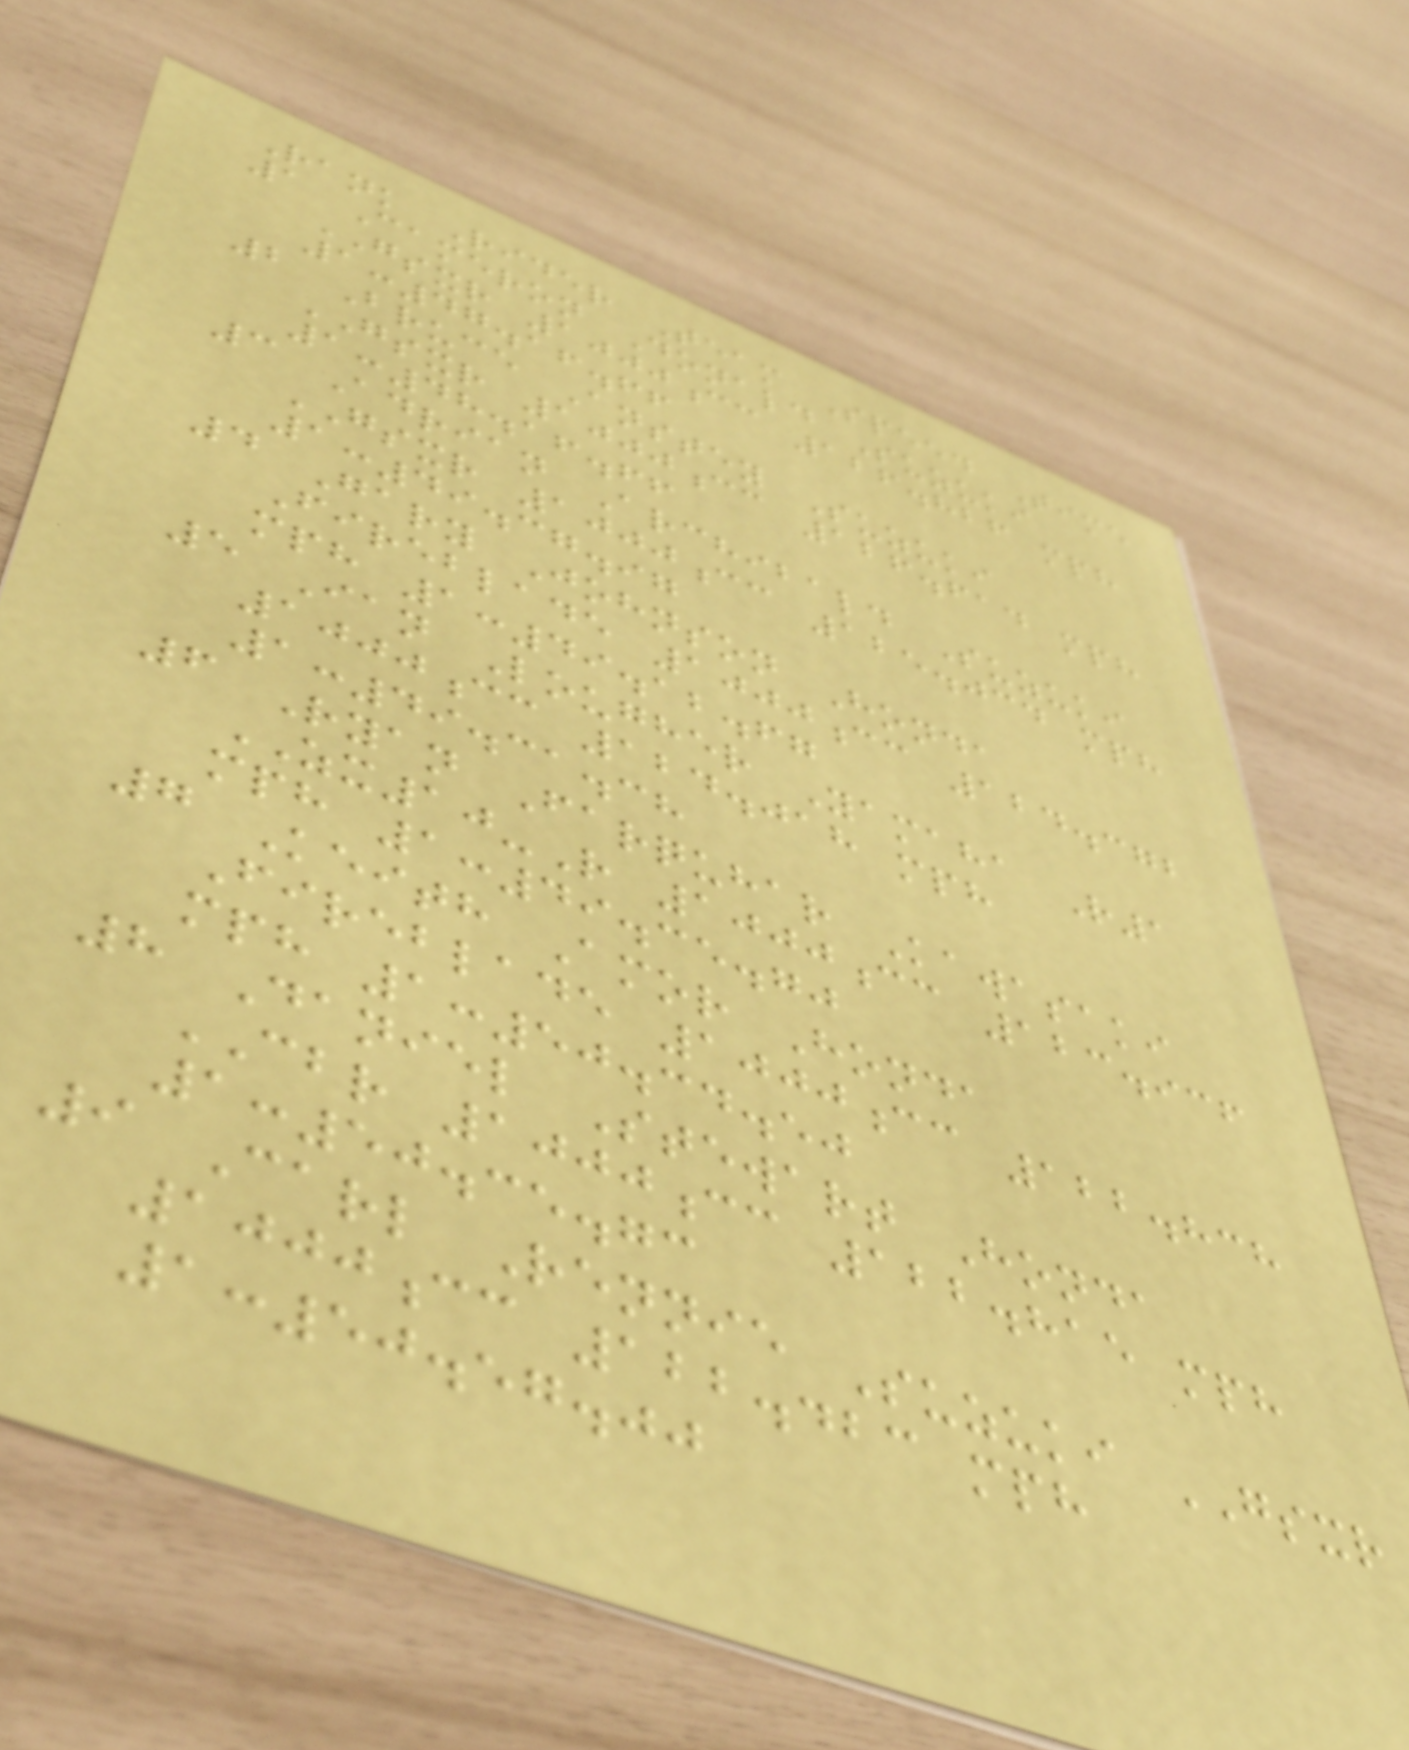Rank Rider Team Speed Time
1 Cameron Donald Suzuki
GSXR 1000cc 126.826 mph
1:47.16.66
2 Bruce Anstey Suzuki
GSXR 1000cc 126.614 mph
1:48.16.66
3 Adrian Archibald Suzuki
GSXR 1000cc 125.034 mph
1:49.37.97
4 Gary Johnson Honda
Fireblade 1000cc 124.372
mph 1:49.12.67
5 Ian Lougher Yamaha R1
1000cc 124.018 mph
1:49.31.38
6 Ryan Farquhar Kawasaki
ZX10-R 1000cc 123.936
mph 1:49.35.70
7 Keith Amor Honda
Fireblade 1000cc 122.838
mph 1:50.34.50
8 Daniel Stewart Honda
CBR 1000cc 122.815 mph
1:50.35.73
9 Carl Rennie Suzuki GSXR
1000cc 122.423 mph
1:50.57.00
